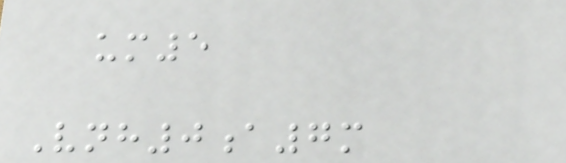um5
Vnh0a7m
